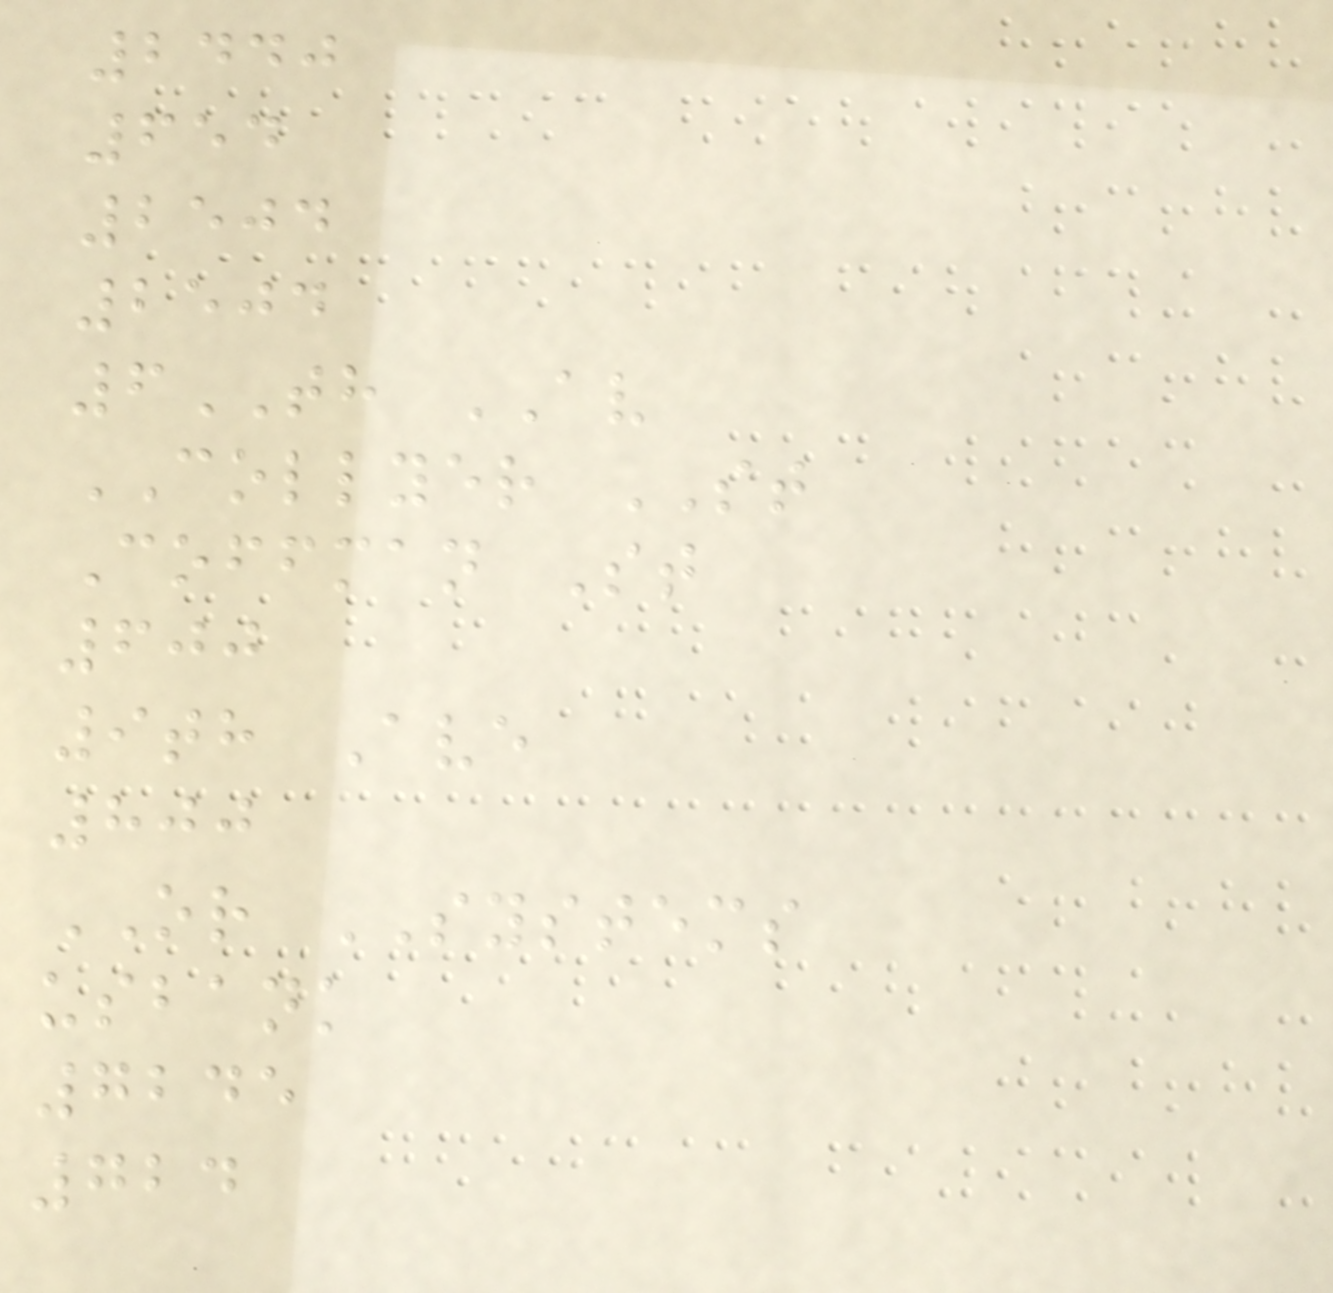2440
654
2504
2504
6TH AV
COLLYER ST
Coffman St
600
9th Ave
800
OR SYSTEMS
usbank
7245
724
